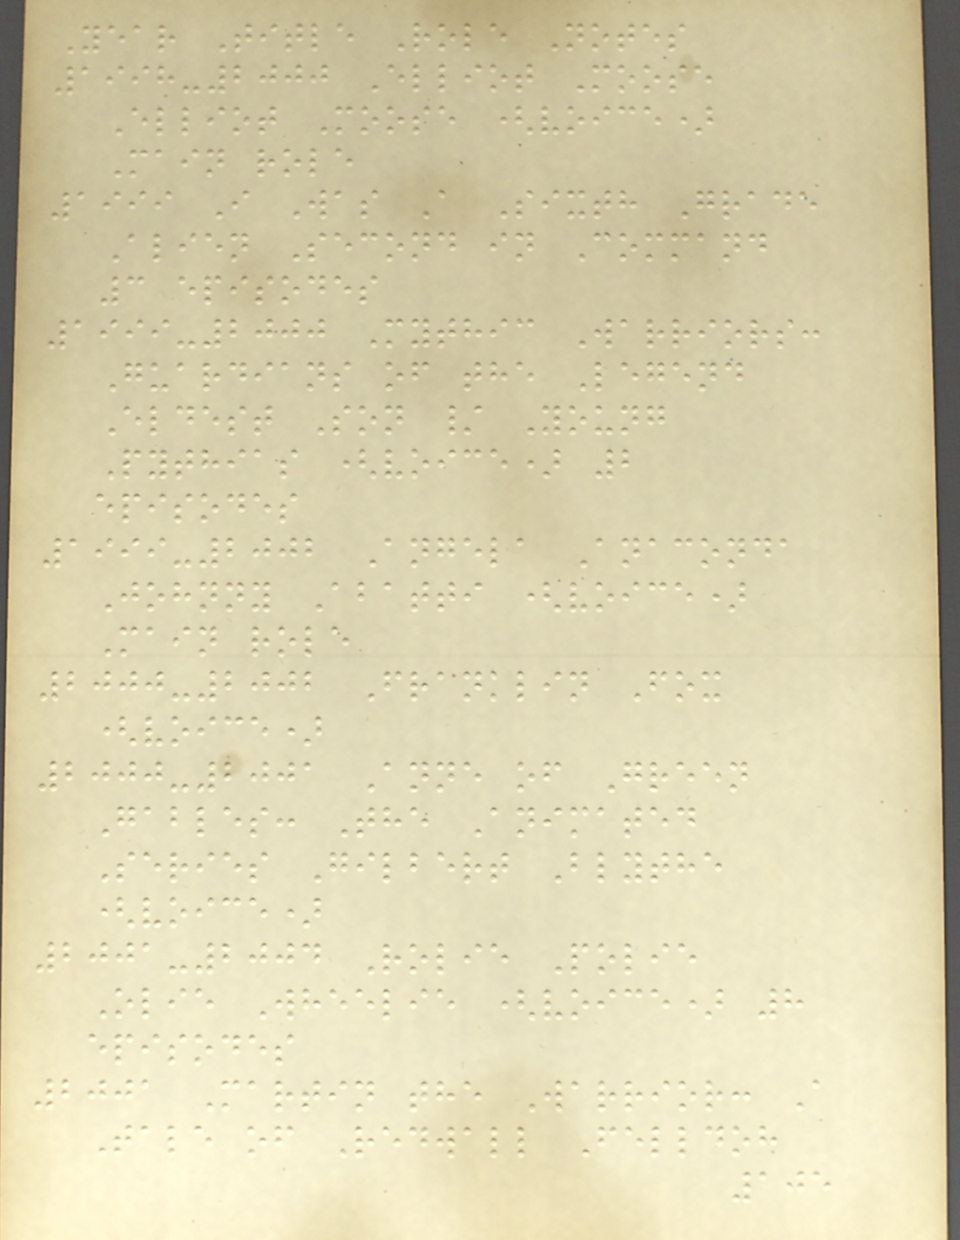Year Title Role Notes
1998-2000 Elliot Moose
Elliot Moose (voice)
Main role
1999 I Was A Sixth Grade
Alien Second in Command
3 episodes
1999-2000 Mythic Warriors:
Guardians of the Legend
Eldest Son / Young
Pythias (voice) 2
episodes
1999-2002 Angela Anaconda
Johnny Abatti (voice)
Main role
2000-2002 Franklin Fox
(voice)
2000-2001 Anne of Green
Gables: The Animated
Series Gilbert Blythe
(voice)
2001-2004 Rolie Polie
Olie Wheelie (voice) 8
episodes
2001 Martin the Warrior: A
Tale of Redwall Felldoh
105
